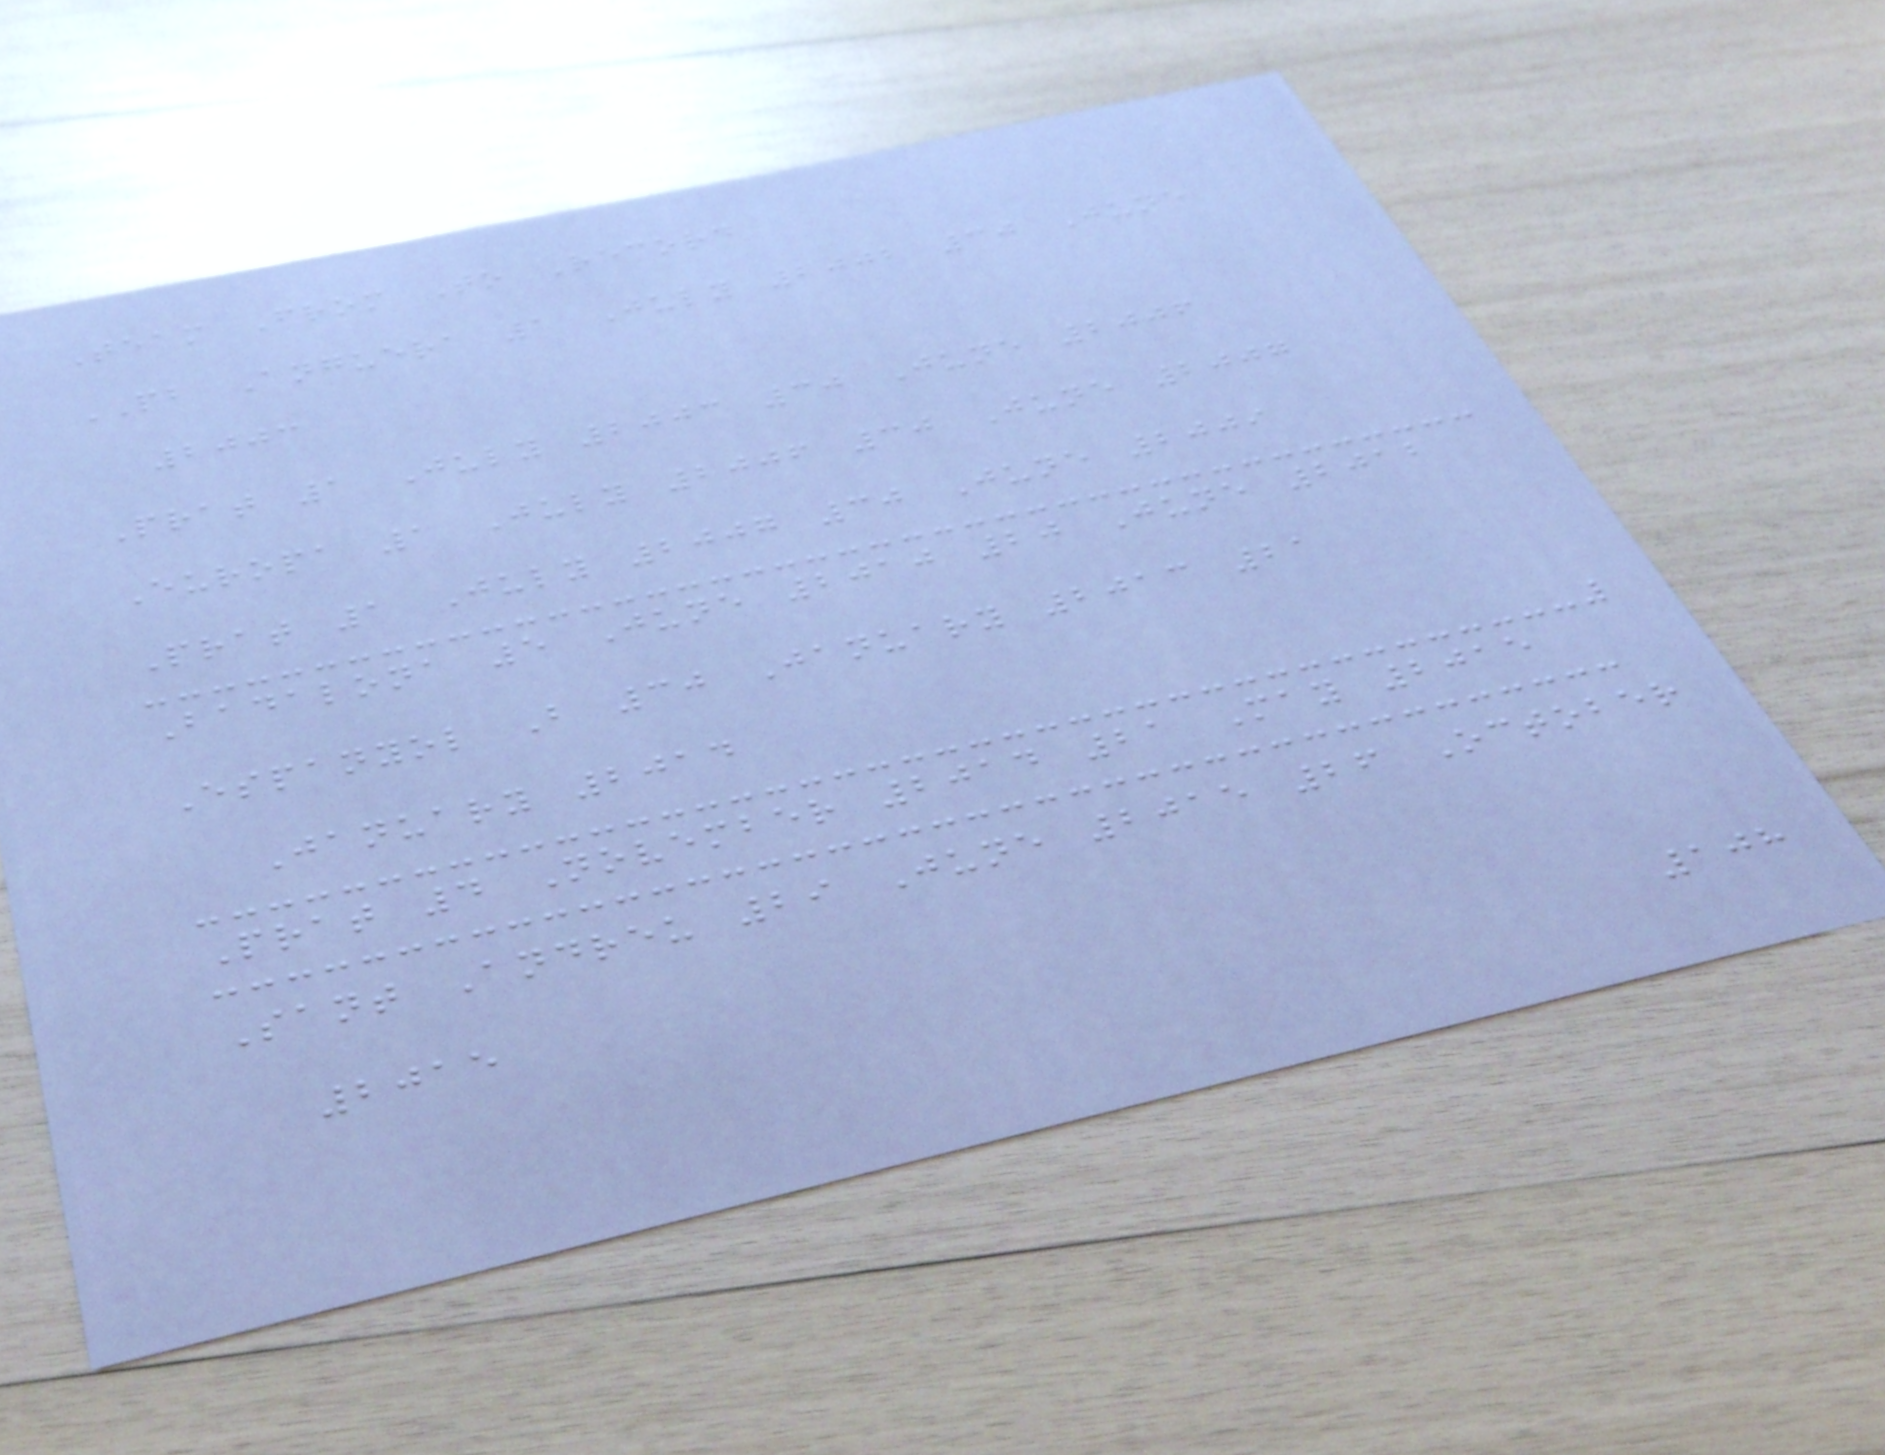Team From To Record
PB Anguera 1 July 2002 30 June
2003
Prat 1 July 2003 30 June 2006
Europa 1 July 2006 30 June 2007
Prat 1 July 2007 30 June 2009
Badalona 5 June 2010 20 June 2012
Espanyol B 30 January 2013 21
January 2014
Prat 4 November 2014 21 May 2015
Sant Andreu 29 June 2015 26 October
2015
108
